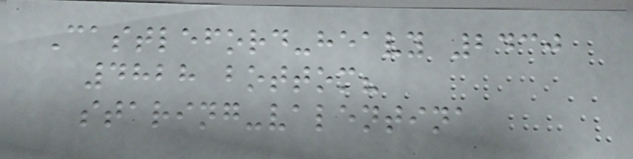Castleford-heavy 2430
4828 bottom?
staring-valentina
